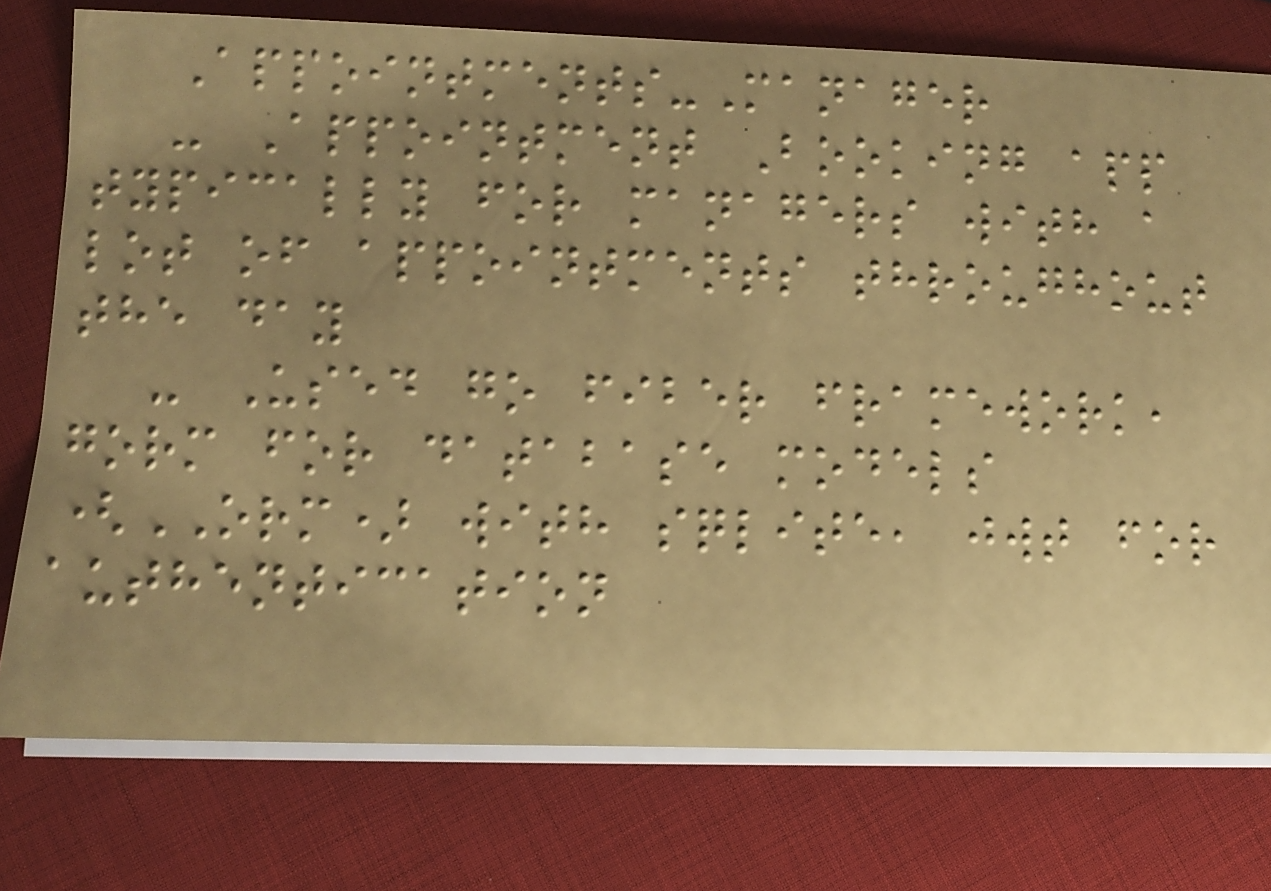Appointments-Manager
- Appointment Booking app
typically for managers with a
lot of appointments throughout
the day
- Used go fiber framework,
gorm for database models
(ORM) with sqlite, jwt for
authentication
